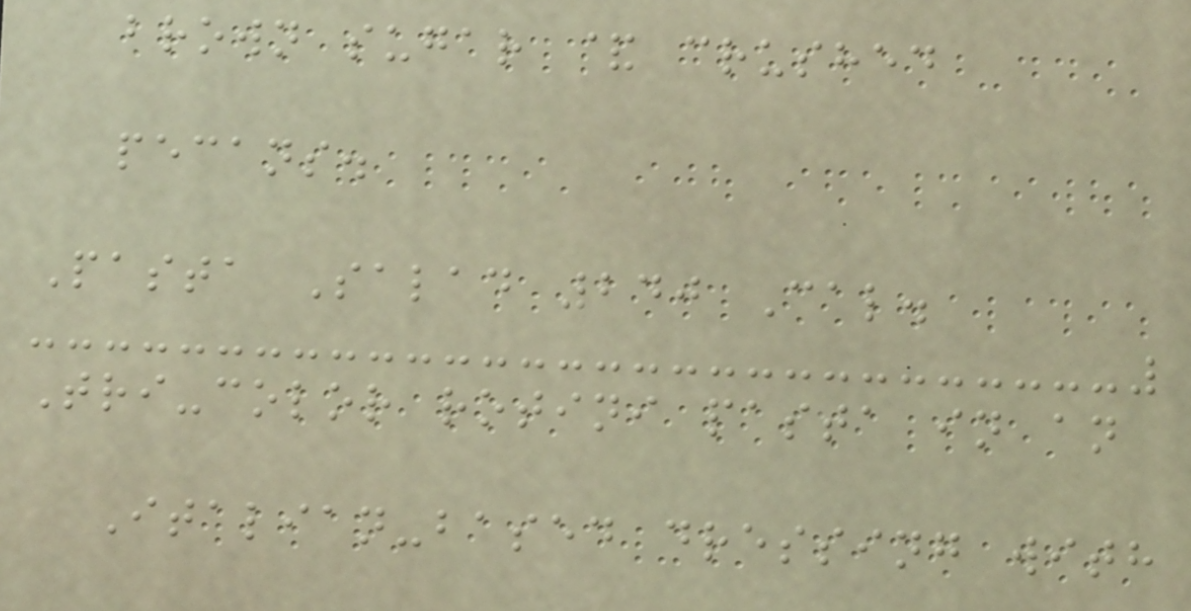brown sugar & crushed
pecans.
Pasta Salad 240 Cal.
Tri-color rotini pasta in an
Italian-based dressing with
